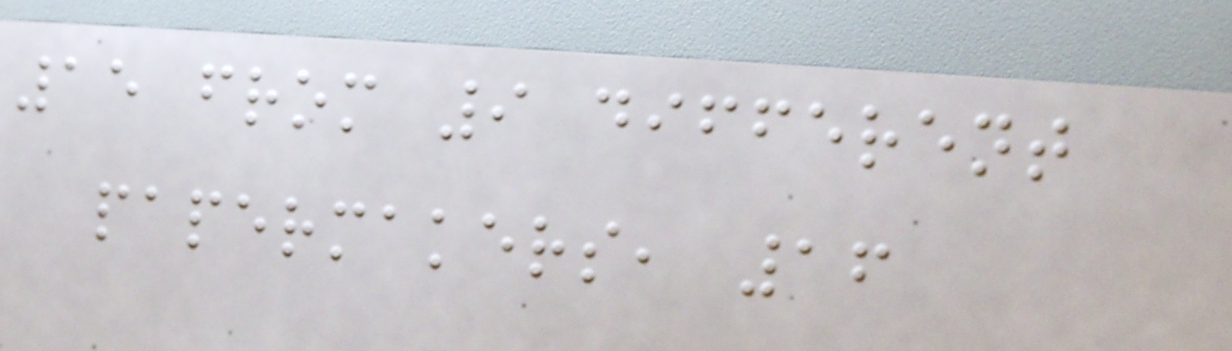15 from 9 different
papermakers, 16
